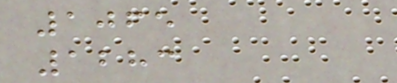1065
1283
